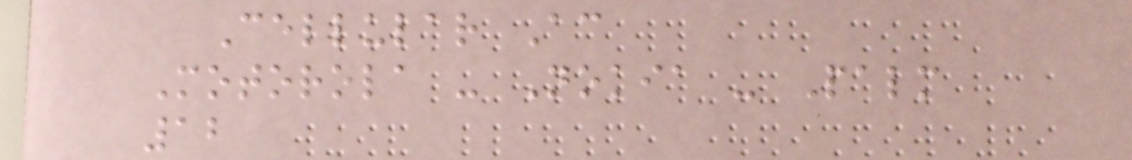Cellular Ac
Motorola - Nokia - Palm
12
